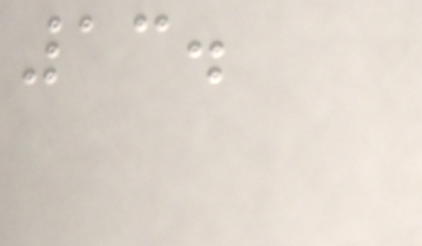13.
